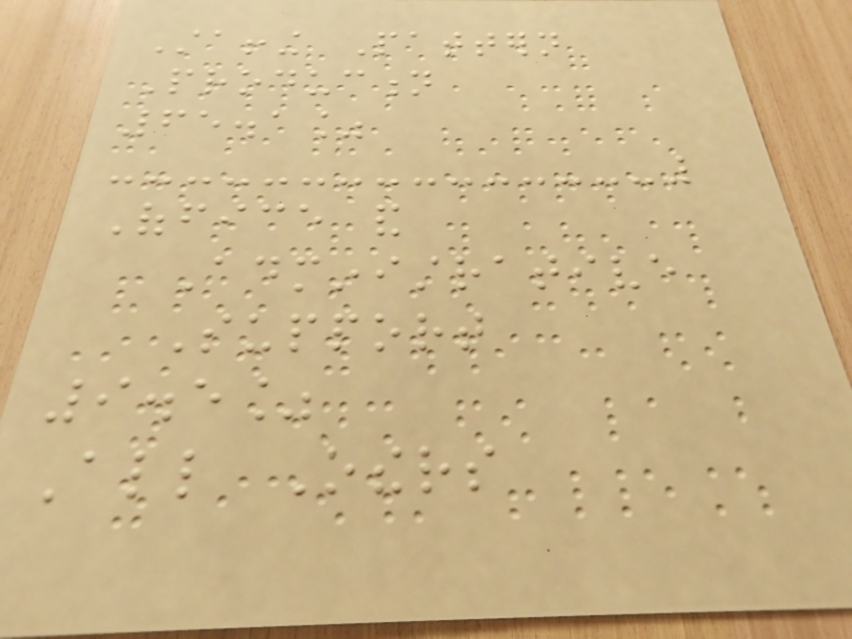Staffing Pattern
Production
65.1%
Office and
Administrative
Support
9.5%
All Others
